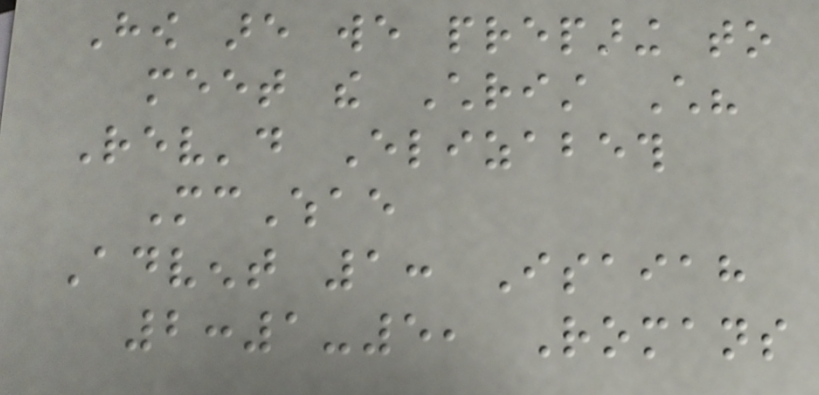How are we preparing to
meet the Christ Child?
Rev'd Elizabeth
McWhae
Advent 1: Isaiah
2:1-5, Romans
